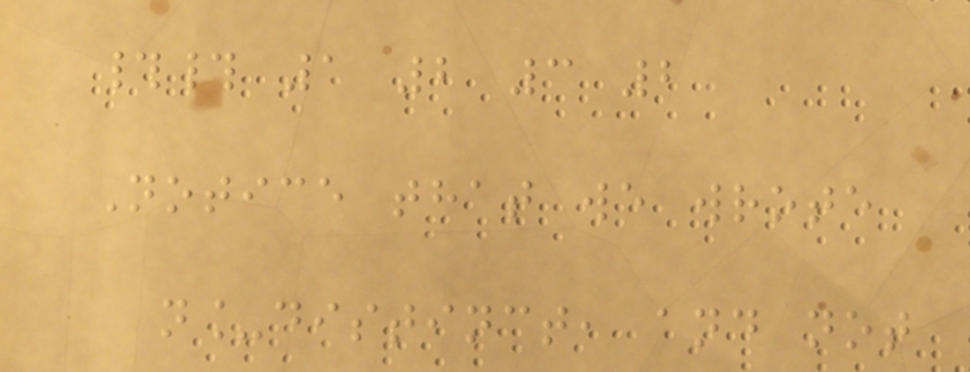## 1 2 3 2
Notice that we wrote
n_distinct, and not
